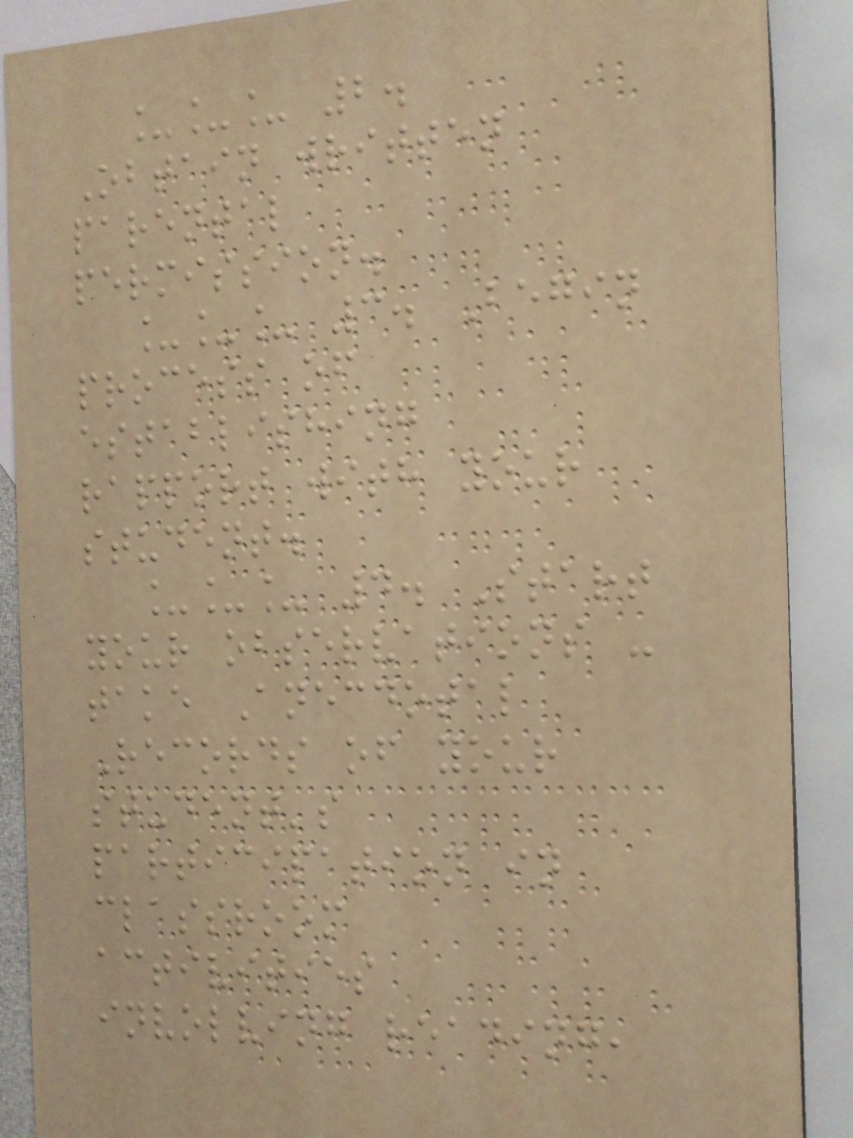___ 2.
Obtain written
parental
permission.
___ 3. Begin
process of
establishing
rapport with your
student.
___ 4. Start
your observations -
take Anecdotal
Records of your
student's
participation in
classroom
activities
involving reading,
